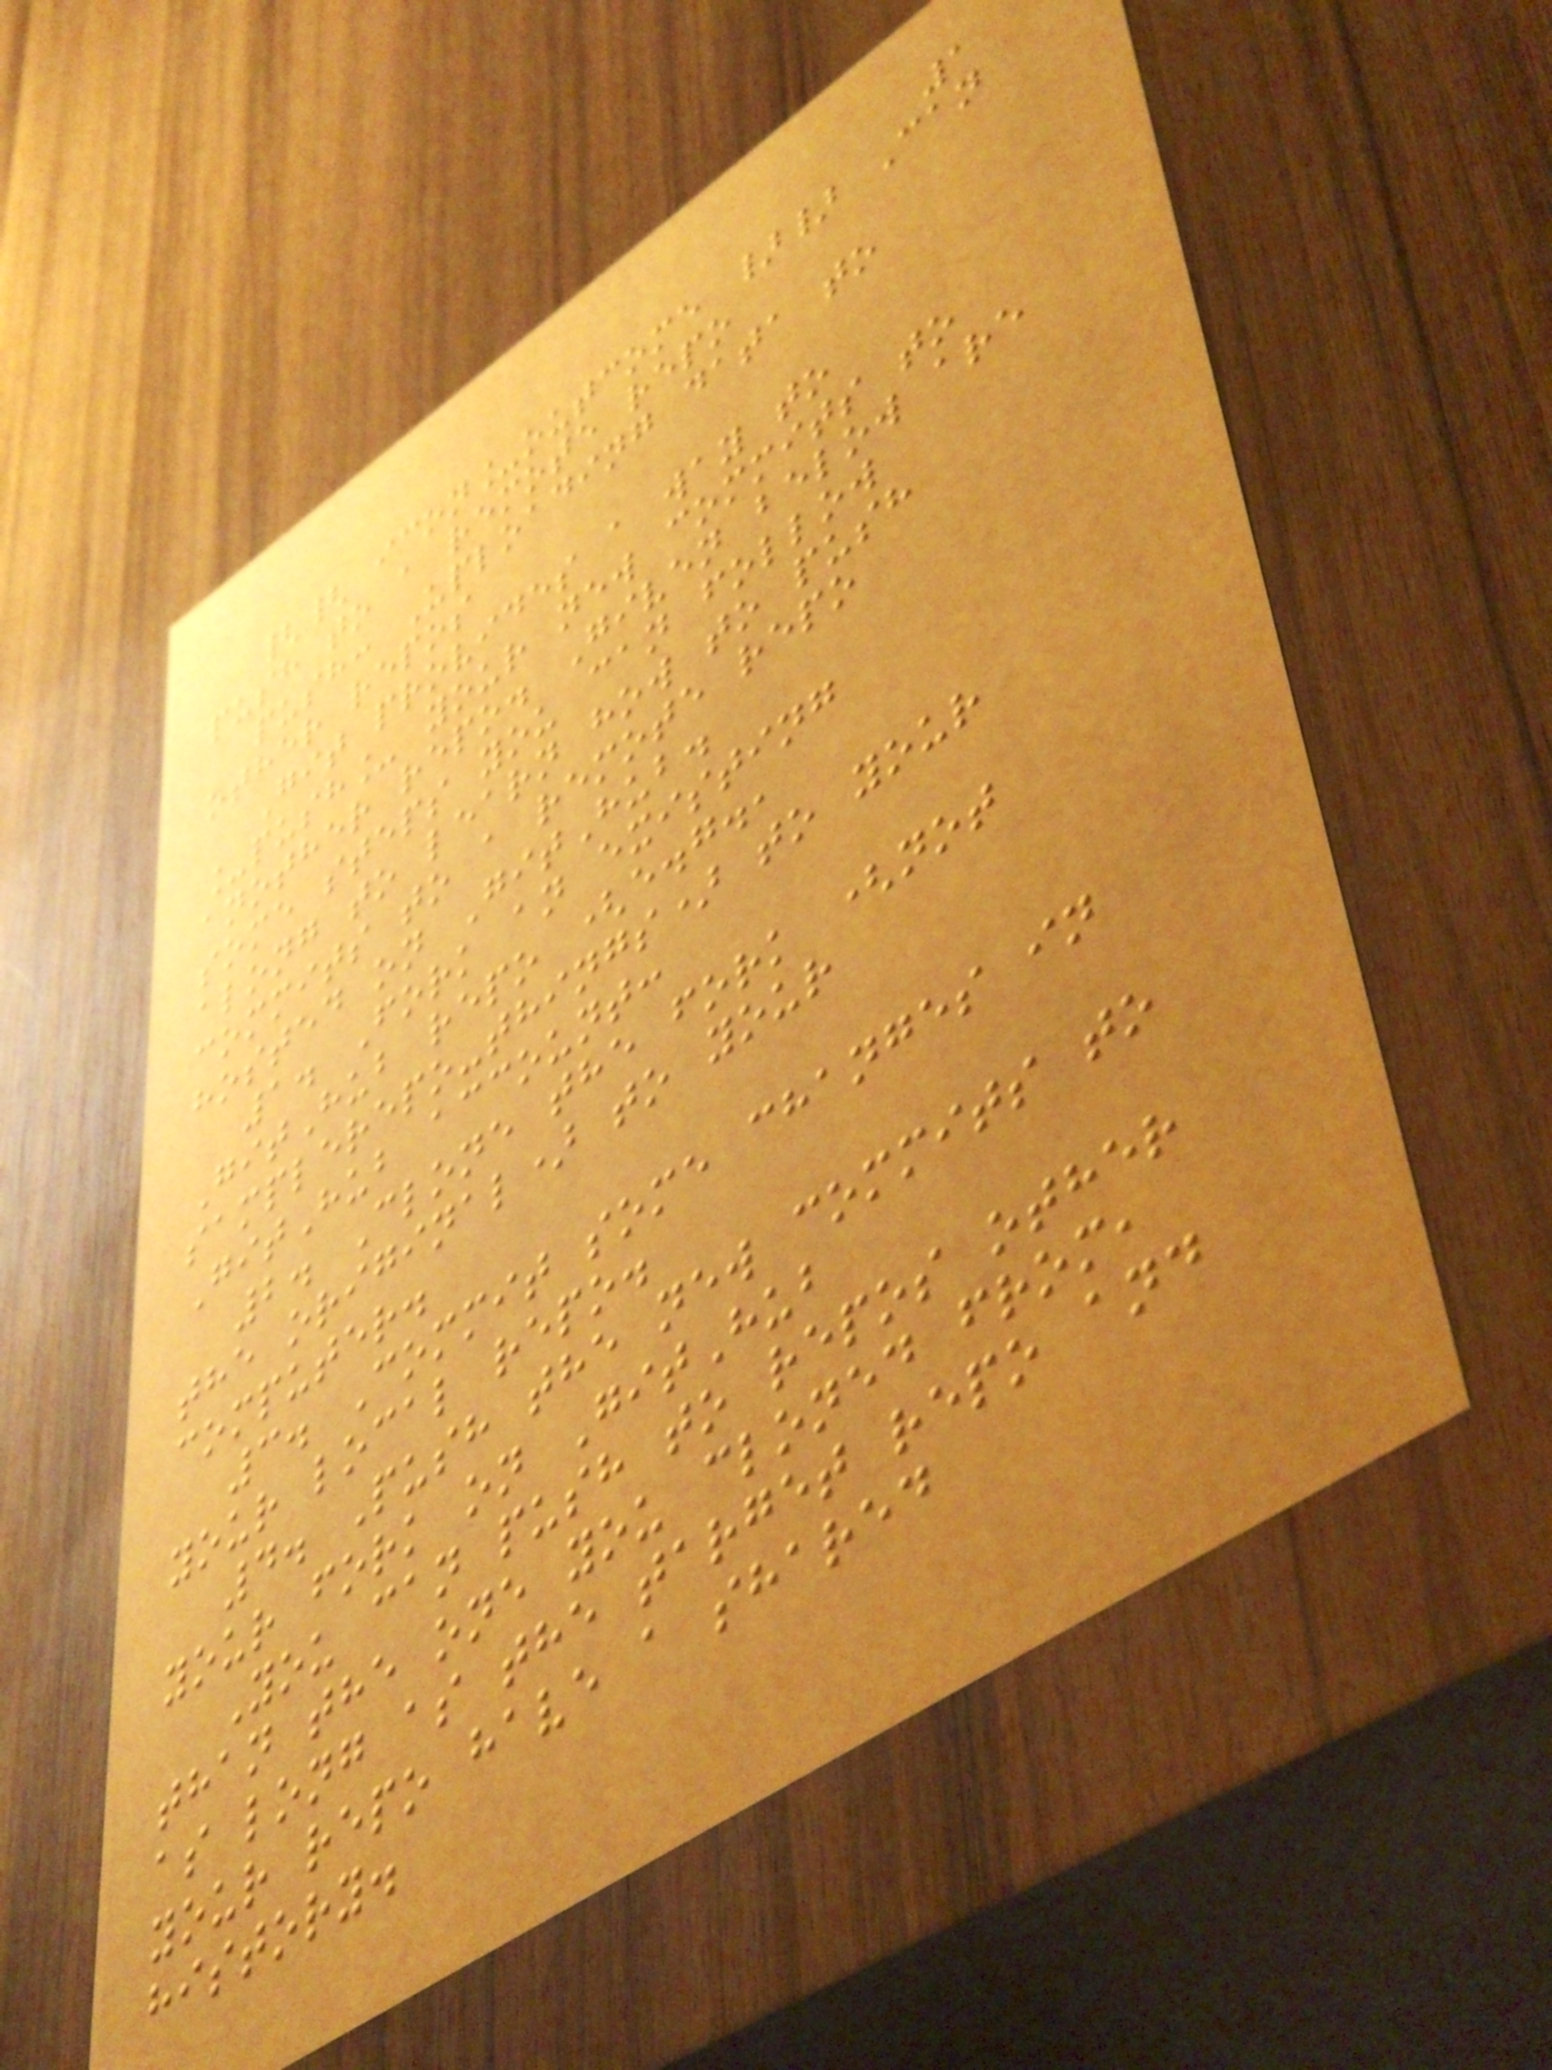1
{{ icon_outcome }} Can
push to a remote repo
push: Uploading data to
other repos
Git provides a way to
_push_ your new commits to
another repo. Given below are
some steps you can follow
along to learn how to push
commits to a remote repo
hosted on GitHub.
1. Fork an existing
GitHub repo (e.g.,
samplerepo-things) to your
GitHub account:
2. Clone the fork (not
the original) to your
computer.
3. Commit some changes in
your local repo.
4. Push the new commits to
your fork on GitHub
You can push to repos other
than the one you cloned from,
as long as the target repo and
your repo have a shared
history.
